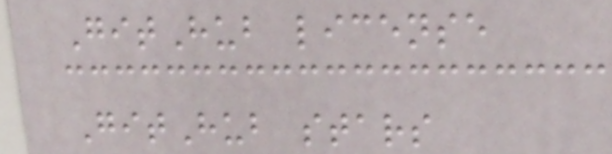GitHub license
GitHub stars
